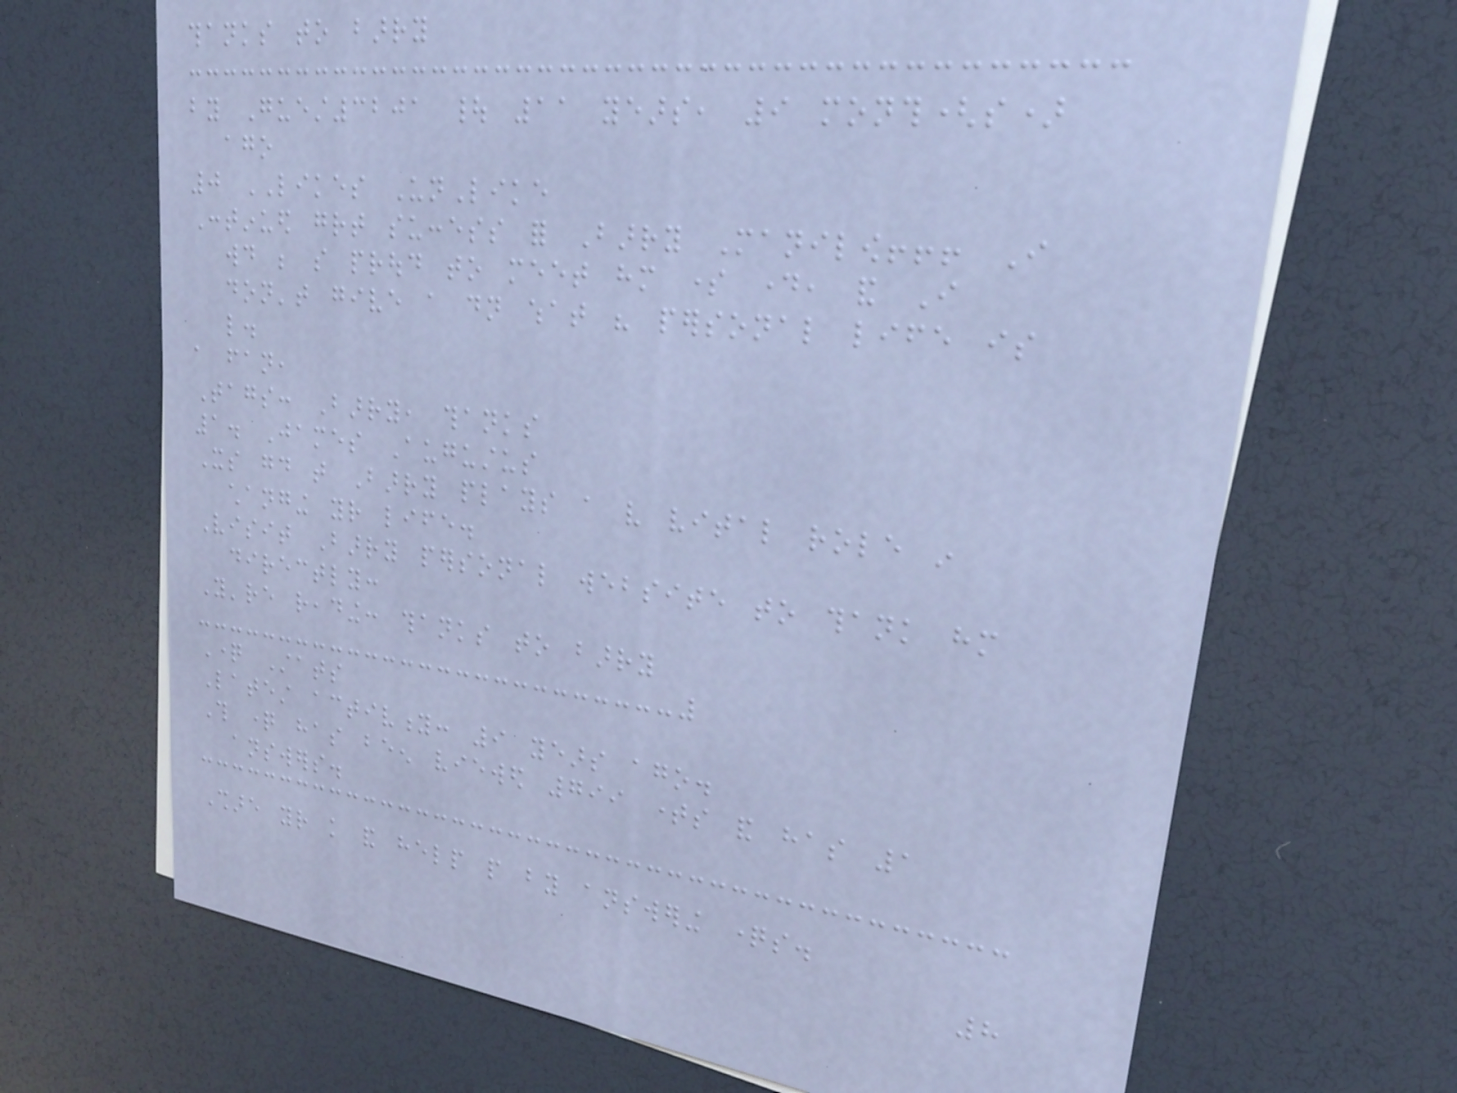thanks to barry
by Guest3201 | 11 years, 9 month(s)
ago
0 LIKES UnLike
Continued great success for Barry Manilow!!! I
would be so proud to meet him some day, and I
don't give a dn what his personal life is
like.
a fan,
Tags: Barry, thanks
1. James Augustus
Its good that Barry plays a very vital role in
changing your life.
Visit Barry personal website to thank him
directly:
You're reading: thanks to barry
Question Stats
Latest activity: 9 years ago.
This question has been viewed 799 times and has 1
answers.
Share your knowledge and help people by answering questions.
8
